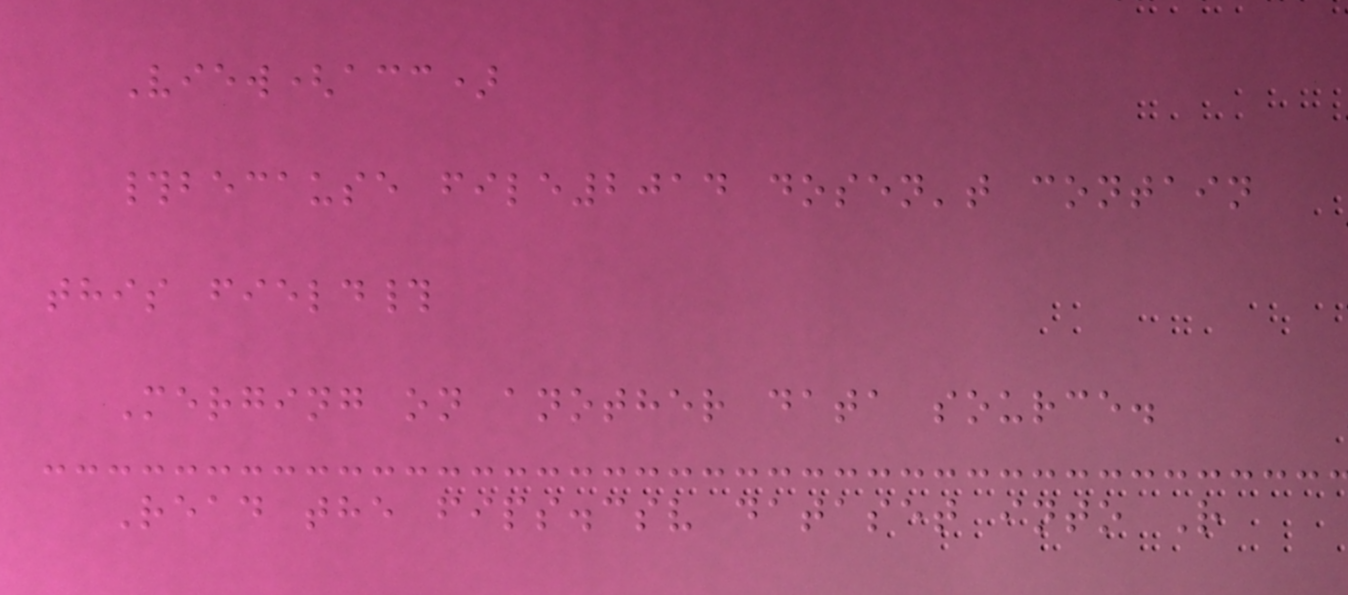View(acc)
#because file2014 dosen't contain
this field#
Merging on another data source.
Read the fips.csv dataset into R
